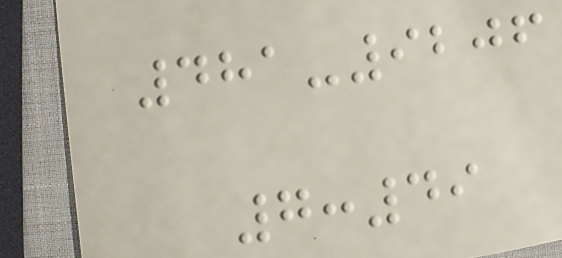481-9206
7:49
